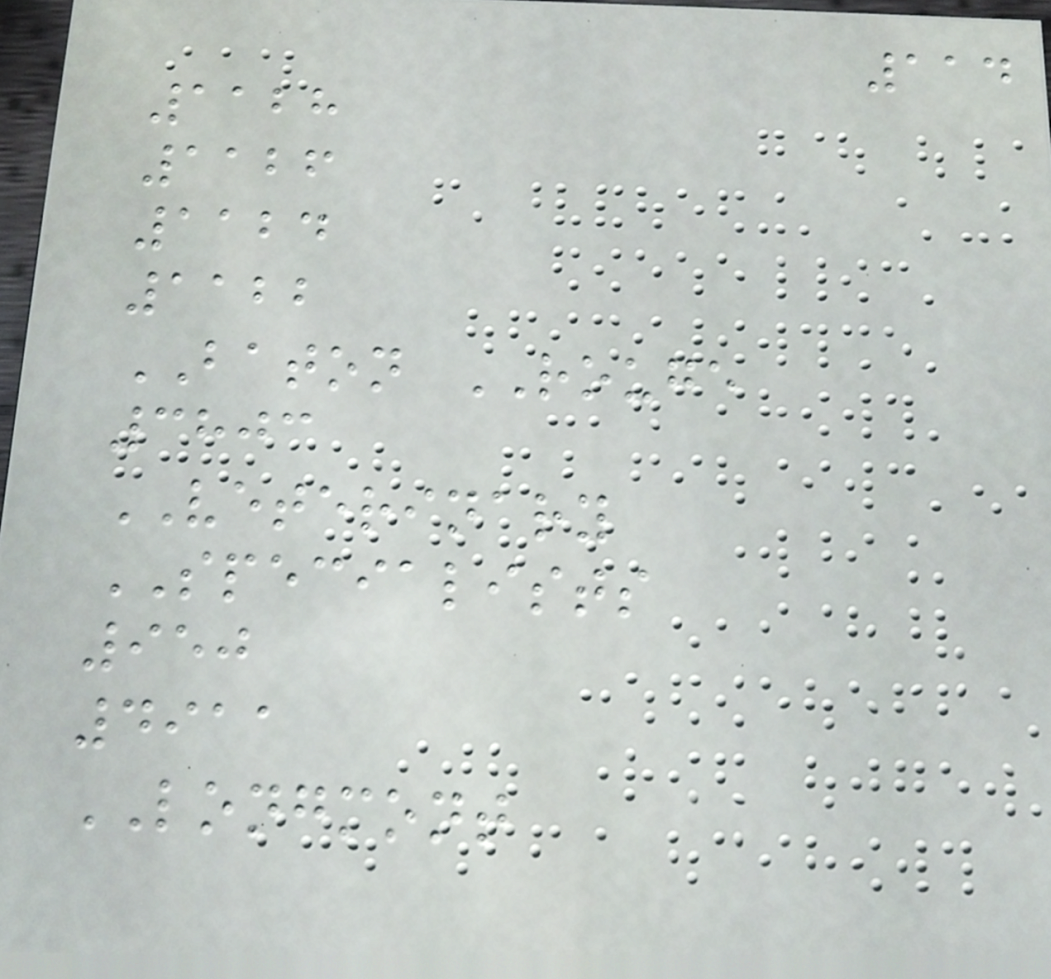114
1128
1126
1124
1122
BATON ROUGE
3803
VETERINARY
SPECIALISTS
950
4911
LONGMONT
